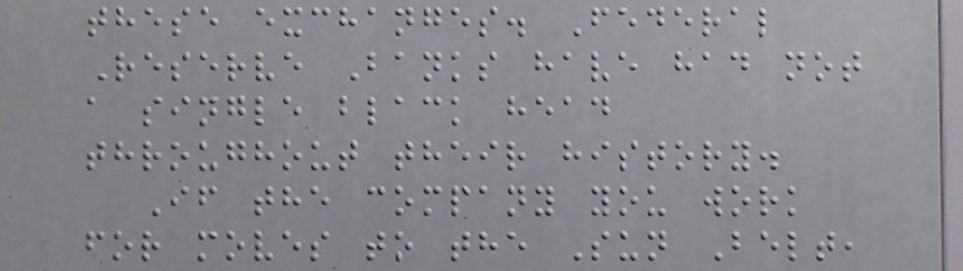these exchanges. Federal
Reserve Banks have had not
a single black head
throughout their history.
If the company you work
for moves to the Sun Belt,
